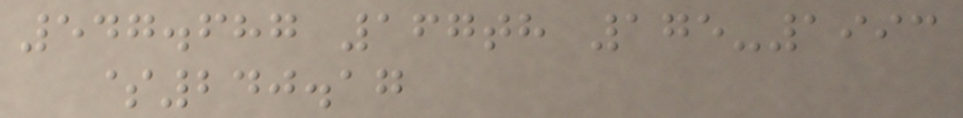547.687 167th 175-1993
$240.17
